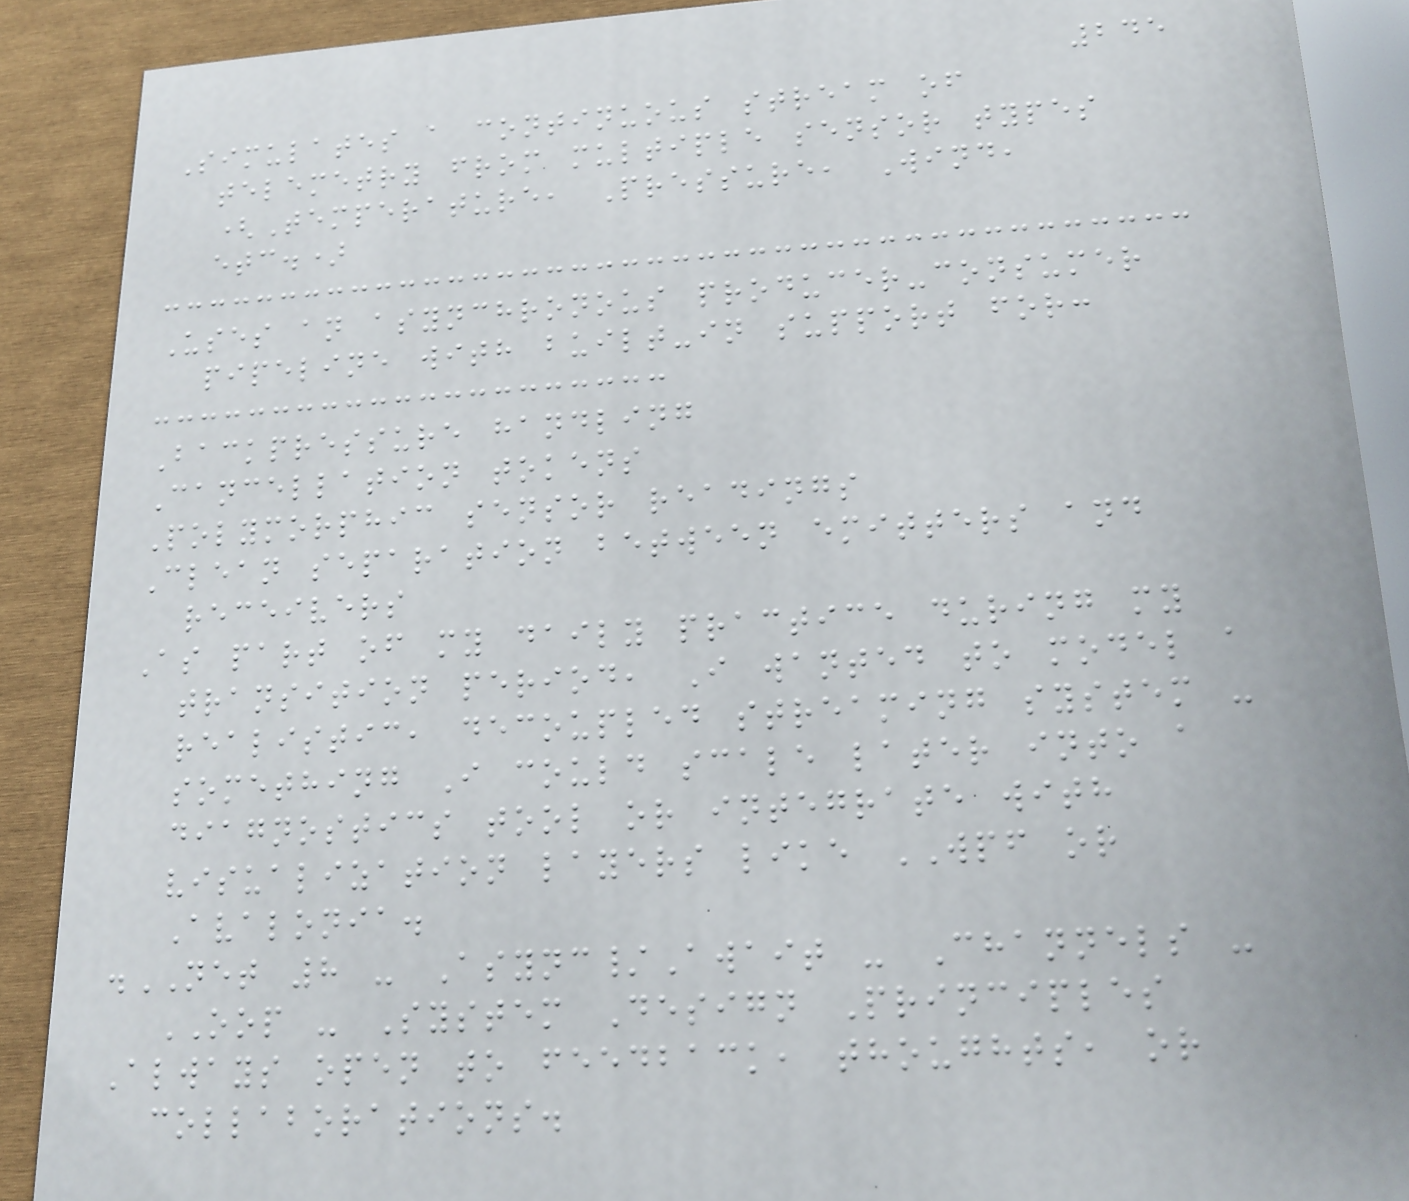245
Simulates a continuous stream of
telemetry from multiple sensor types
(Temperature, Pressure, Wind,
etc.)
Uses an asynchronous producer-consumer
pipeline with built-in support for:
Backpressure handling
Cancellation tokens
Polymorphic sensor readings
Clean separation between emitters and
receivers
As part of my daily practice during my
transition period, I wanted to model a
realistic, decoupled streaming system -
something I could scale later into a
diagnostics tool or integrate with
visualization layers like WPF or
Avalonia.
.NET 8 - Async/Await - Channels -
OOP - System Design Principles
Always open to feedback, thoughts, or
collaborations.
